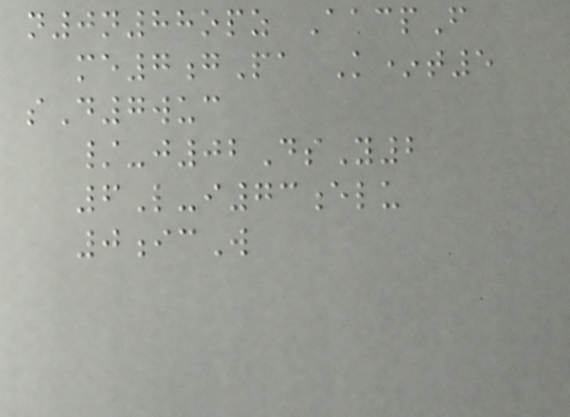n0n88opz AacpF
me7gPa K*t5
sD7wuc
/-j02DsY2
6L-i73elu
0icW
